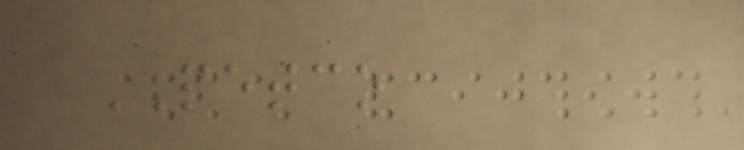PETCO
